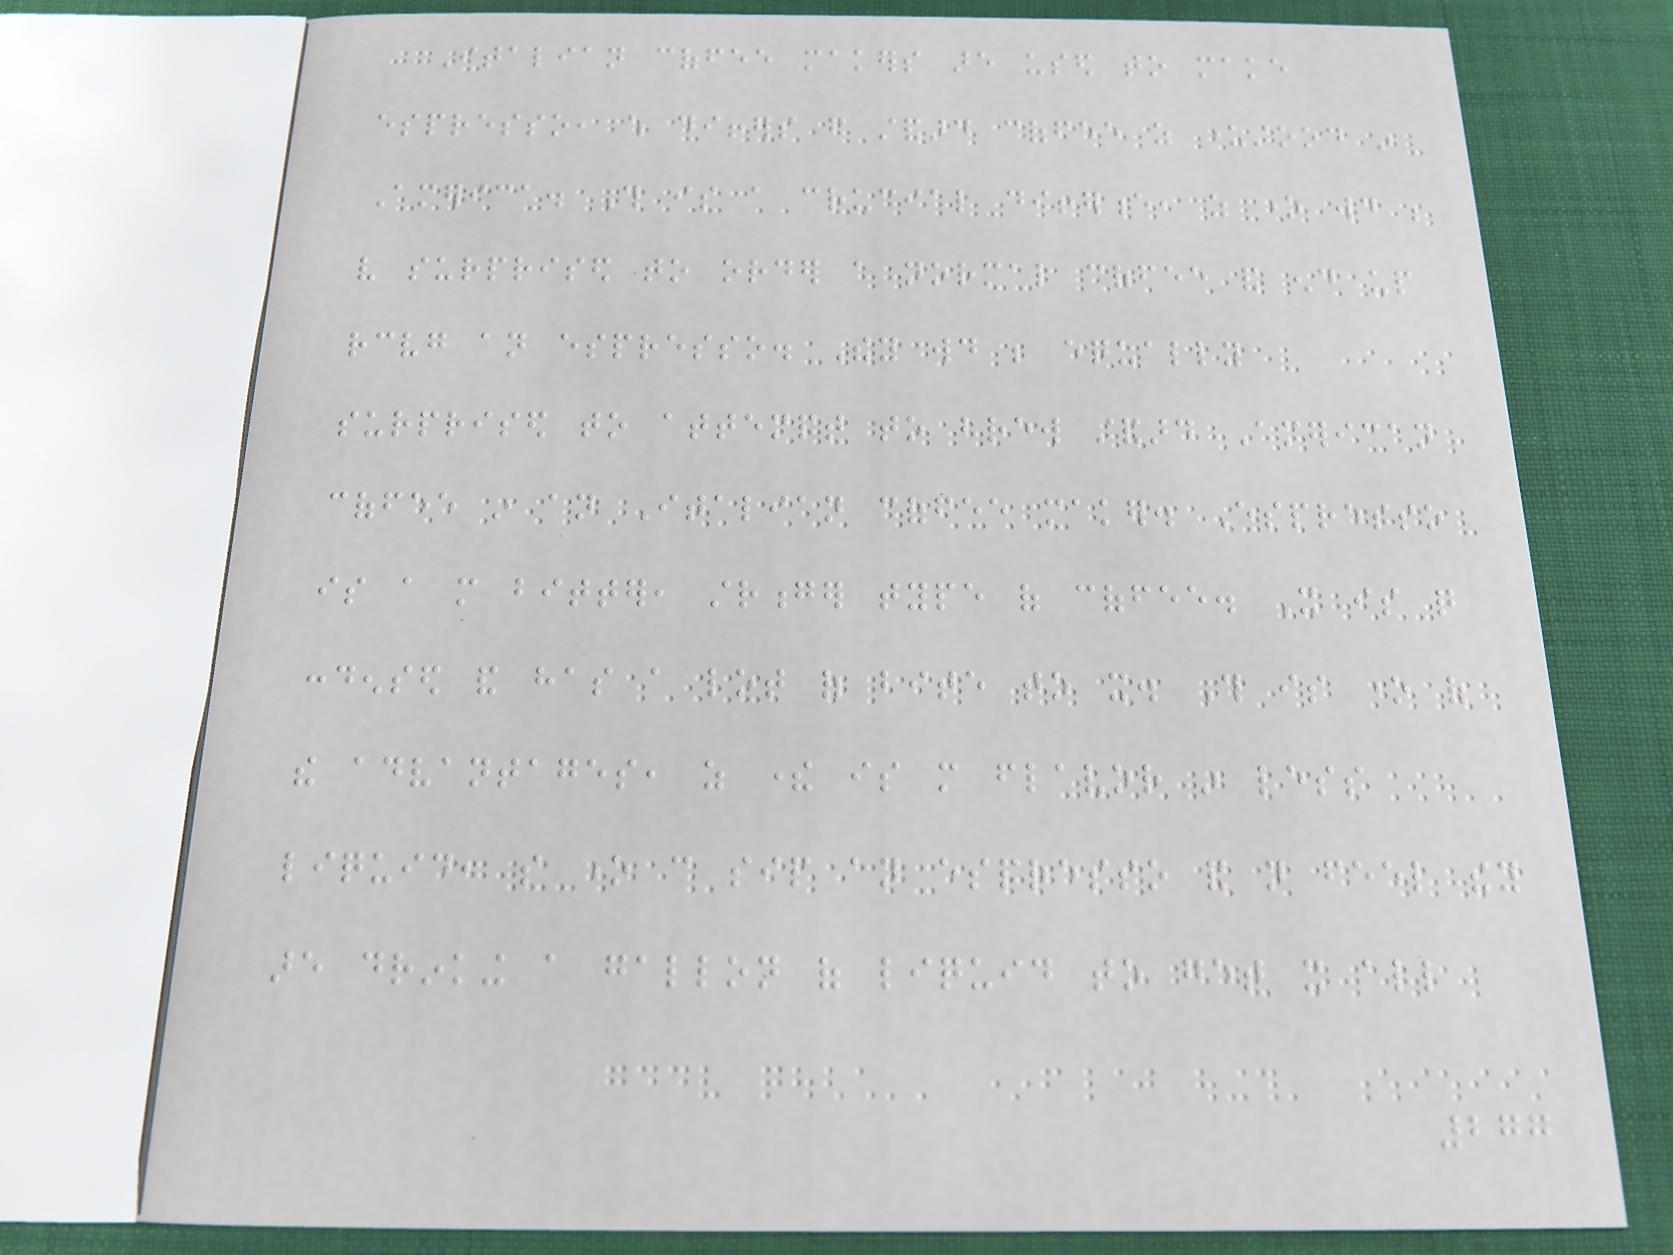Italian coffee makers are used to make
espresso, which differs from standard coffee as understood in
America. This is a crucial difference, as one would be
very surprised to order a normal coffee and end up
receiving an espresso. They would be equally
surprised to attempt to brew standard American
coffee in an Italian coffee maker. Espresso
is a more bitter, stronger type of coffee. It is quite
condensed and has a lot of bite to it. This is one of
the advantages, as there is more flavor in less
liquid, so one can sip an espresso and not feel they
are drinking a gallon of liquid to get it all
277
